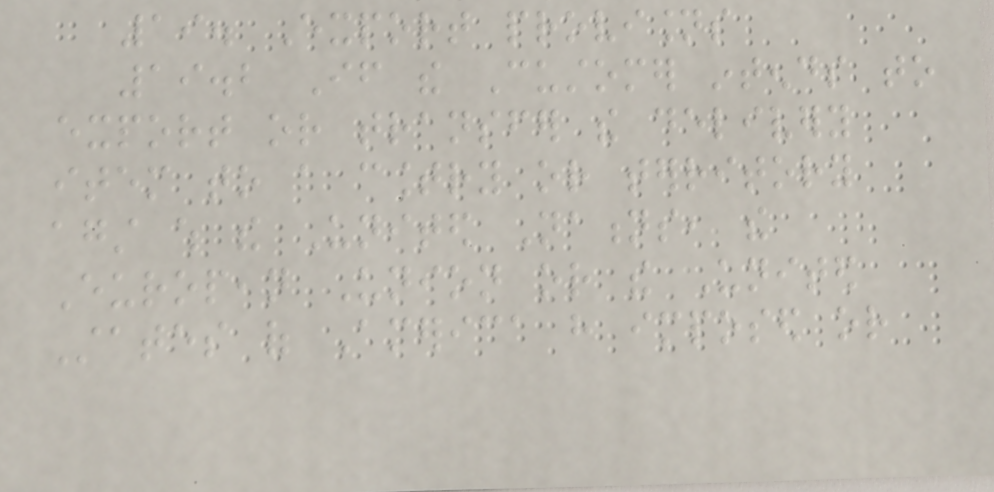19. Export provisions
19.2 If the Customer intends to
export or transfer the delivery
item to a country or territory
against which the United Nations, the
European Union or the United
States of America have imposed or
